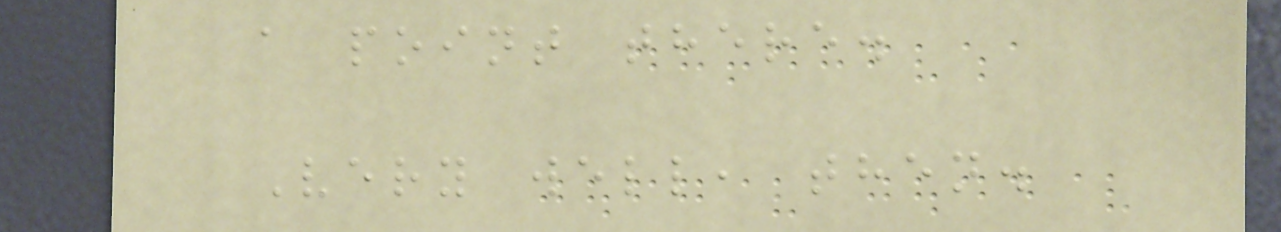a point there.
Very well, then.
